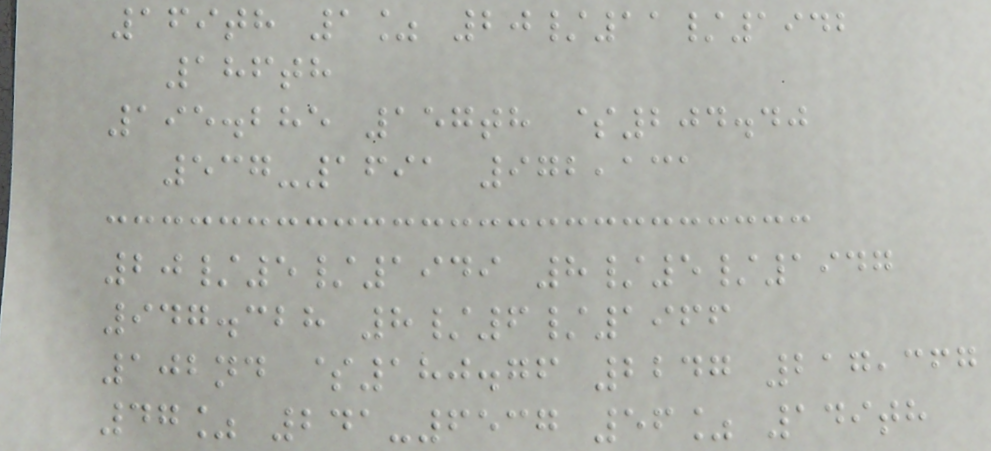169th 1% 20/11/1942
186th
195.285 157th $204.40
537-1691 972,131
20/5/1949 8/5/1947
947.328 8/6/1966
102nd $180.76 2247 217,367
47% 241-6537 56% 149th
